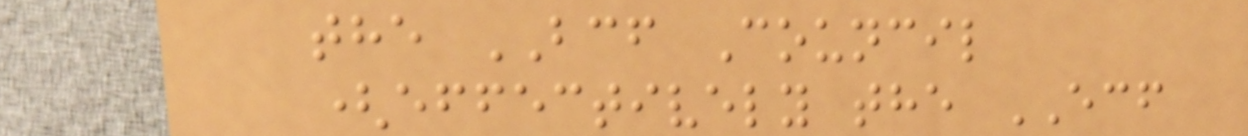the BCF Council
(effectively the ECF
